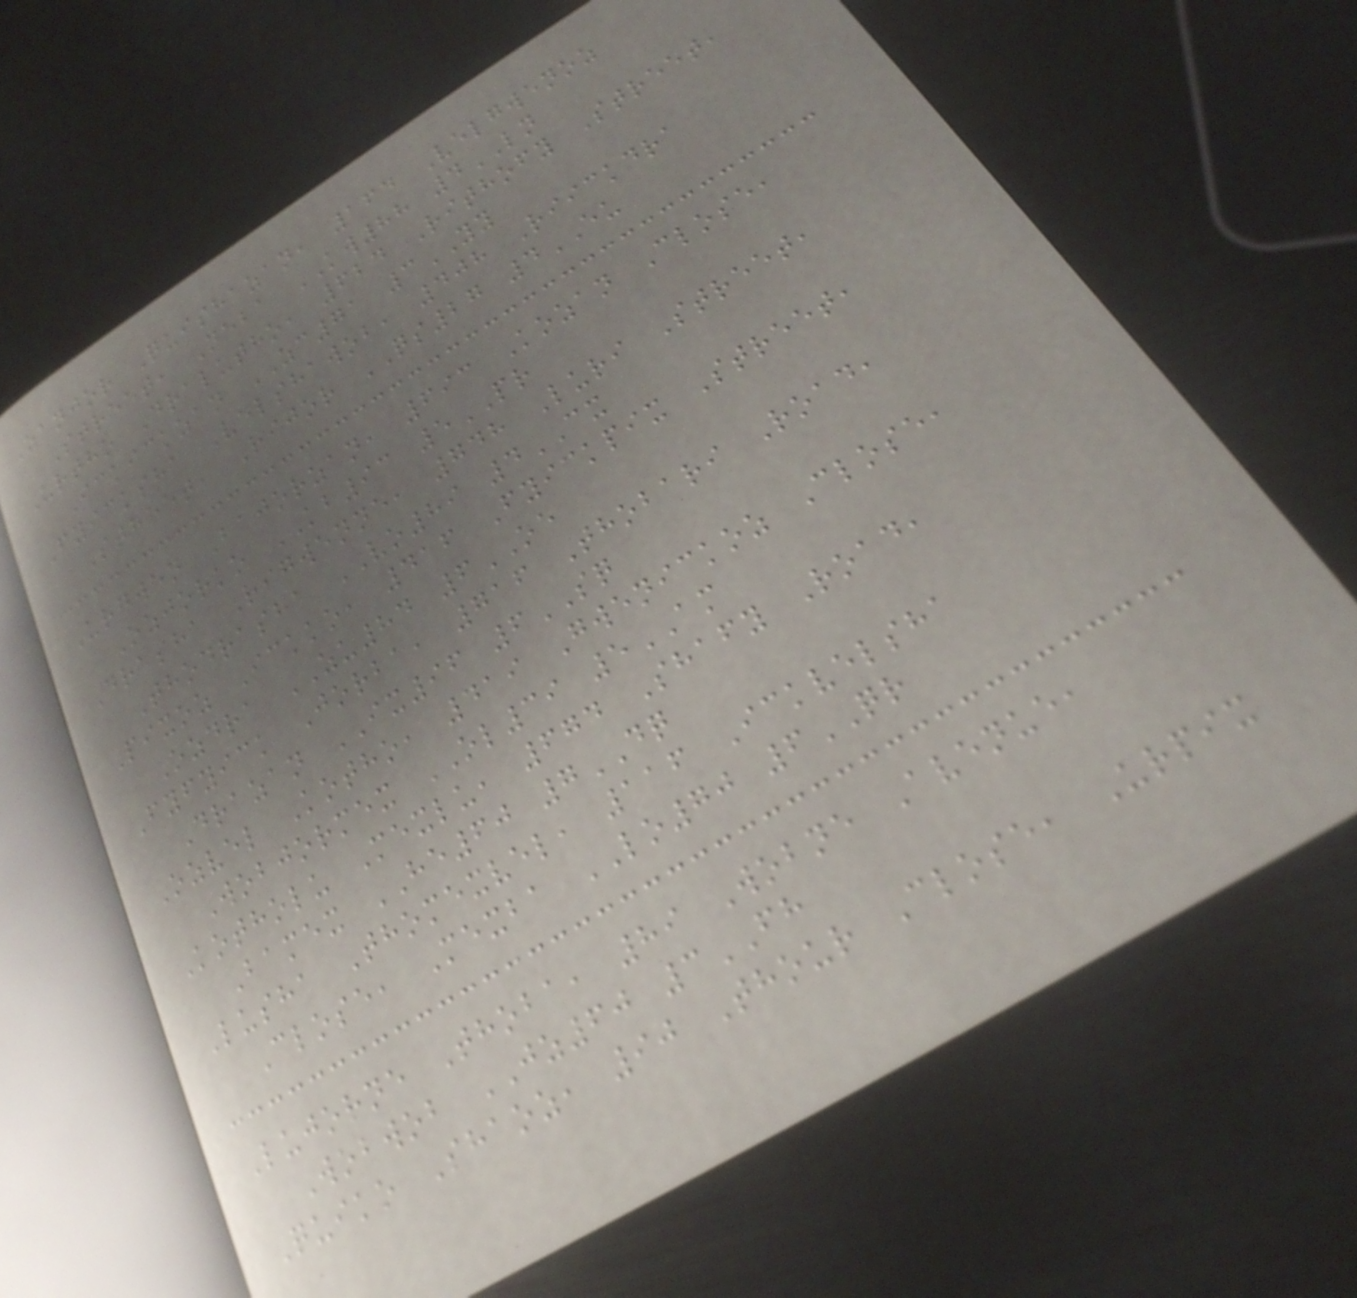Zanjor Quishazan, 164 Velgwenoz
Street, Neba KW88 4LN
Urtho Dralutho, 624 Rithofy Street,
Ickickzan ZC71 3YY
Fyicksha Velshawob, 408 Riickdra
Street, Rijor QS27 4EU
Urgwen Bajorzan, 693 Kozan Close,
Ozjorko KB93 5PR
Drasha Rigwenne, 748 Luri Street,
Thodrasha VO89 4CX
Pixoz Ickko, 416 Fyickpix Street,
Ozdra ZU84 6OE
Fyfyick Jorba, 716 Thobari Road,
Drazan IX96 6SQ
Ozvel Kotho, 419 Gwenickoz Close,
Wobjormex OL39 5AM
Kotholu Mexlu, 674 Shafy Road,
Bamex HE60 7DQ
Lusha Thomexvel, 116 Ickvelsha
Close, Mexba LO70 6QR
Lujorne Thoba, 89 Wobne Avenue,
Wobwob JZ60 3FH
Quiko Shaoz, 90 Thour Close, Urpix
